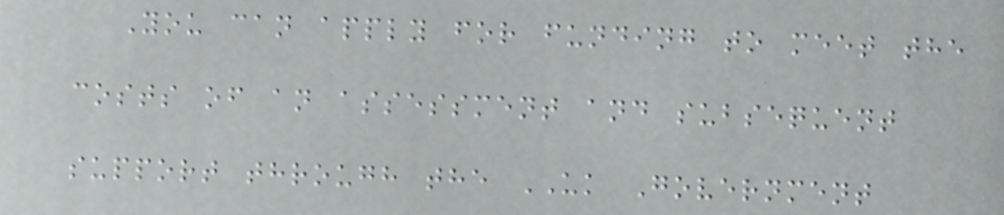You can apply for funding to meet the
costs of an assessment and subsequent
support through the UK Government
